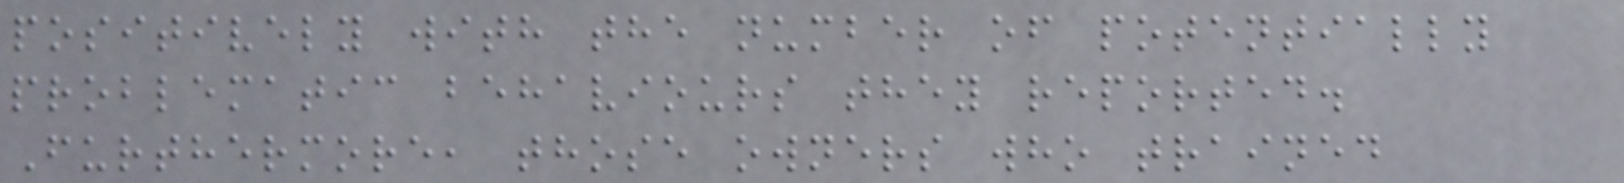positively with the number of potentially
problematic behaviours they reported.
Furthermore, those owners who trained
